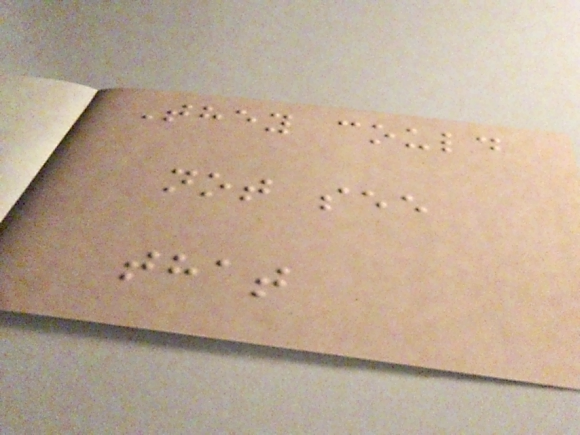They could
not see
that
